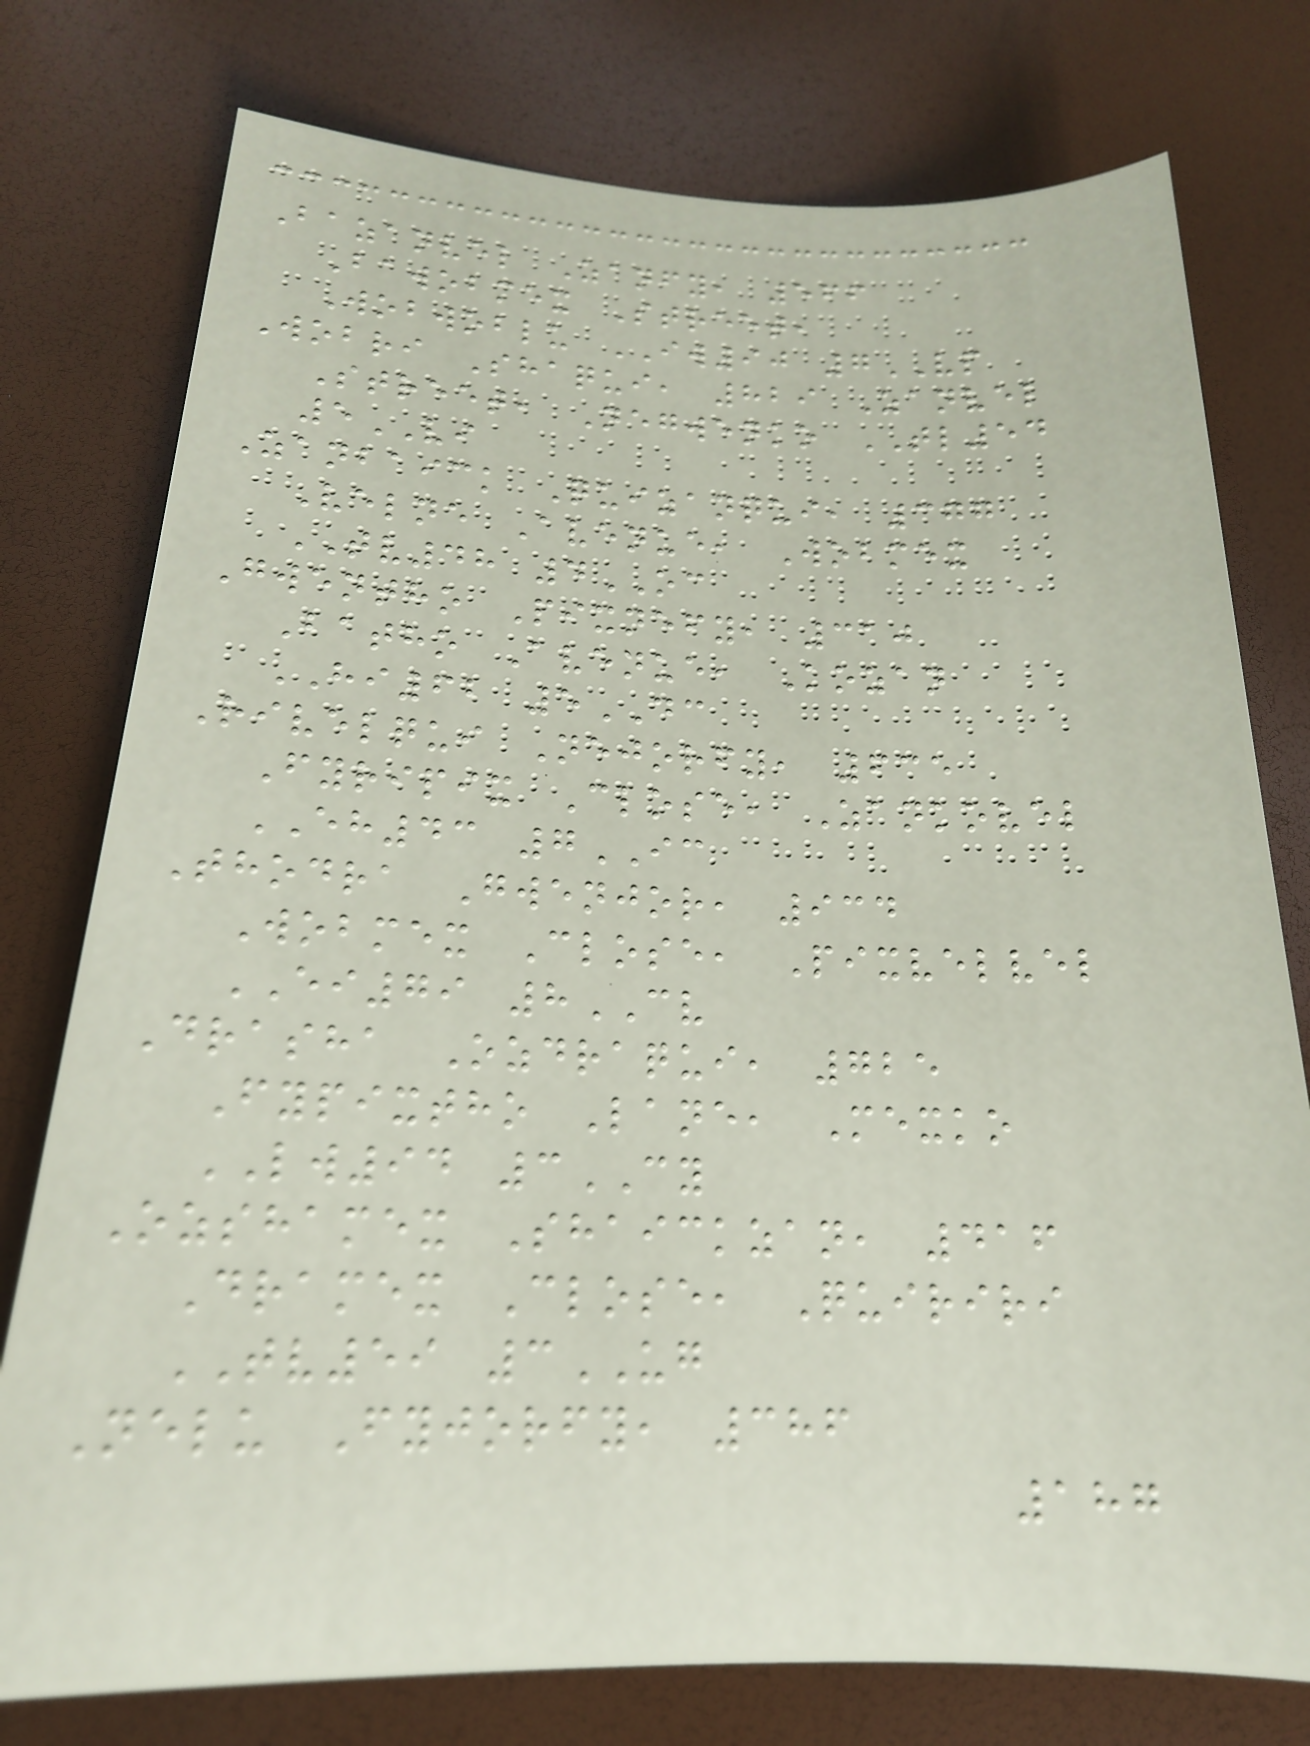Bazanvel Zanfy, 566
Bawobmex Street,
Wobwoblu IW90 7VP
Wobri Shaqui, 829 Zanvel
Street, Negwenko TL54
5VI
Zanbaick Quizanqui, 377
Velne Avenue, Wobmex
TV48 4OC
Gwentho Pixnefy, 310
Batho Avenue, Kozan
HI62 5DC
Rivelqui Nejorfy, 635
Fyripix Close, Zankovel
EH43 7IC
Thodra Gwenjor, 934
Wobmex Close, Pixvelvel
EI79 8CV
Drasha Ozdraqui, 725
Fypixtho Lane, Mexko
LW94 3CY
Ozshamex Shaickzan, 416
Dramex Close, Quiriri
TV59 3UG
Nelu Fyjorfy, 386
187
